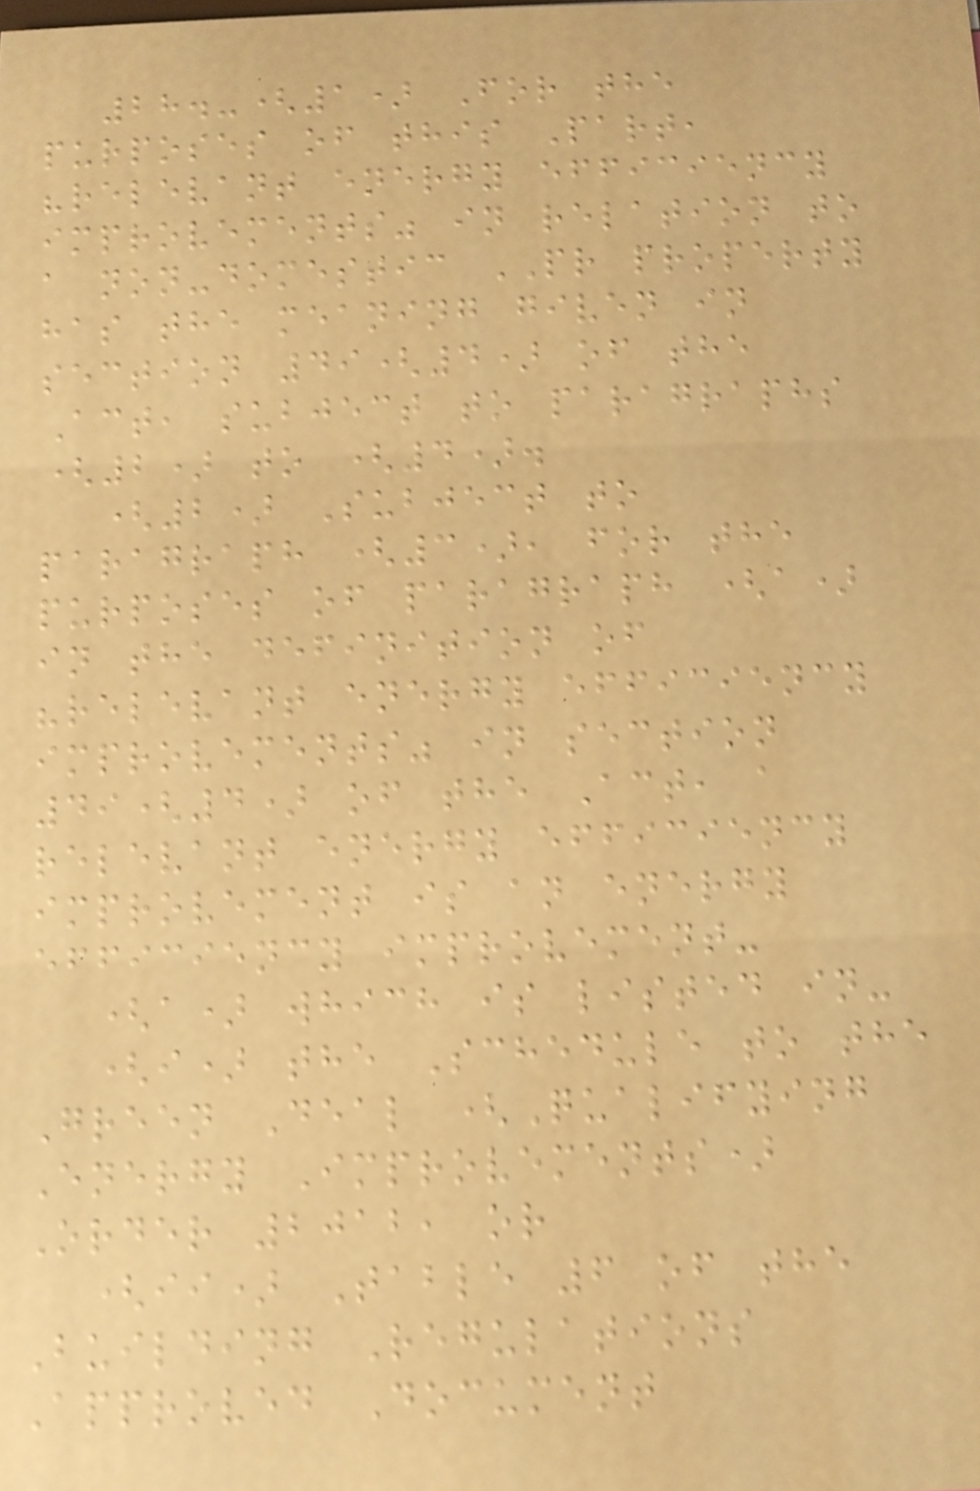28.-(1) For the
purposes of this Part,
"relevant energy efficiency
improvements" in relation to
a non-domestic PR property
has the meaning given in
section 49(4) of the
Act, subject to paragraphs
(2) to (4).
(2) Subject to
paragraph (3), for the
purposes of paragraph (a)
in the definition of
"relevant energy efficiency
improvements" in section
49(4) of the Act, a
relevant energy efficiency
improvement is an energy
efficiency improvement-
(a) which is listed in-
(i) the Schedule to the
Green Deal (Qualifying
Energy Improvements)
Order 2012, or
(ii) Table 6 of the
Building Regulations
Approved Document
